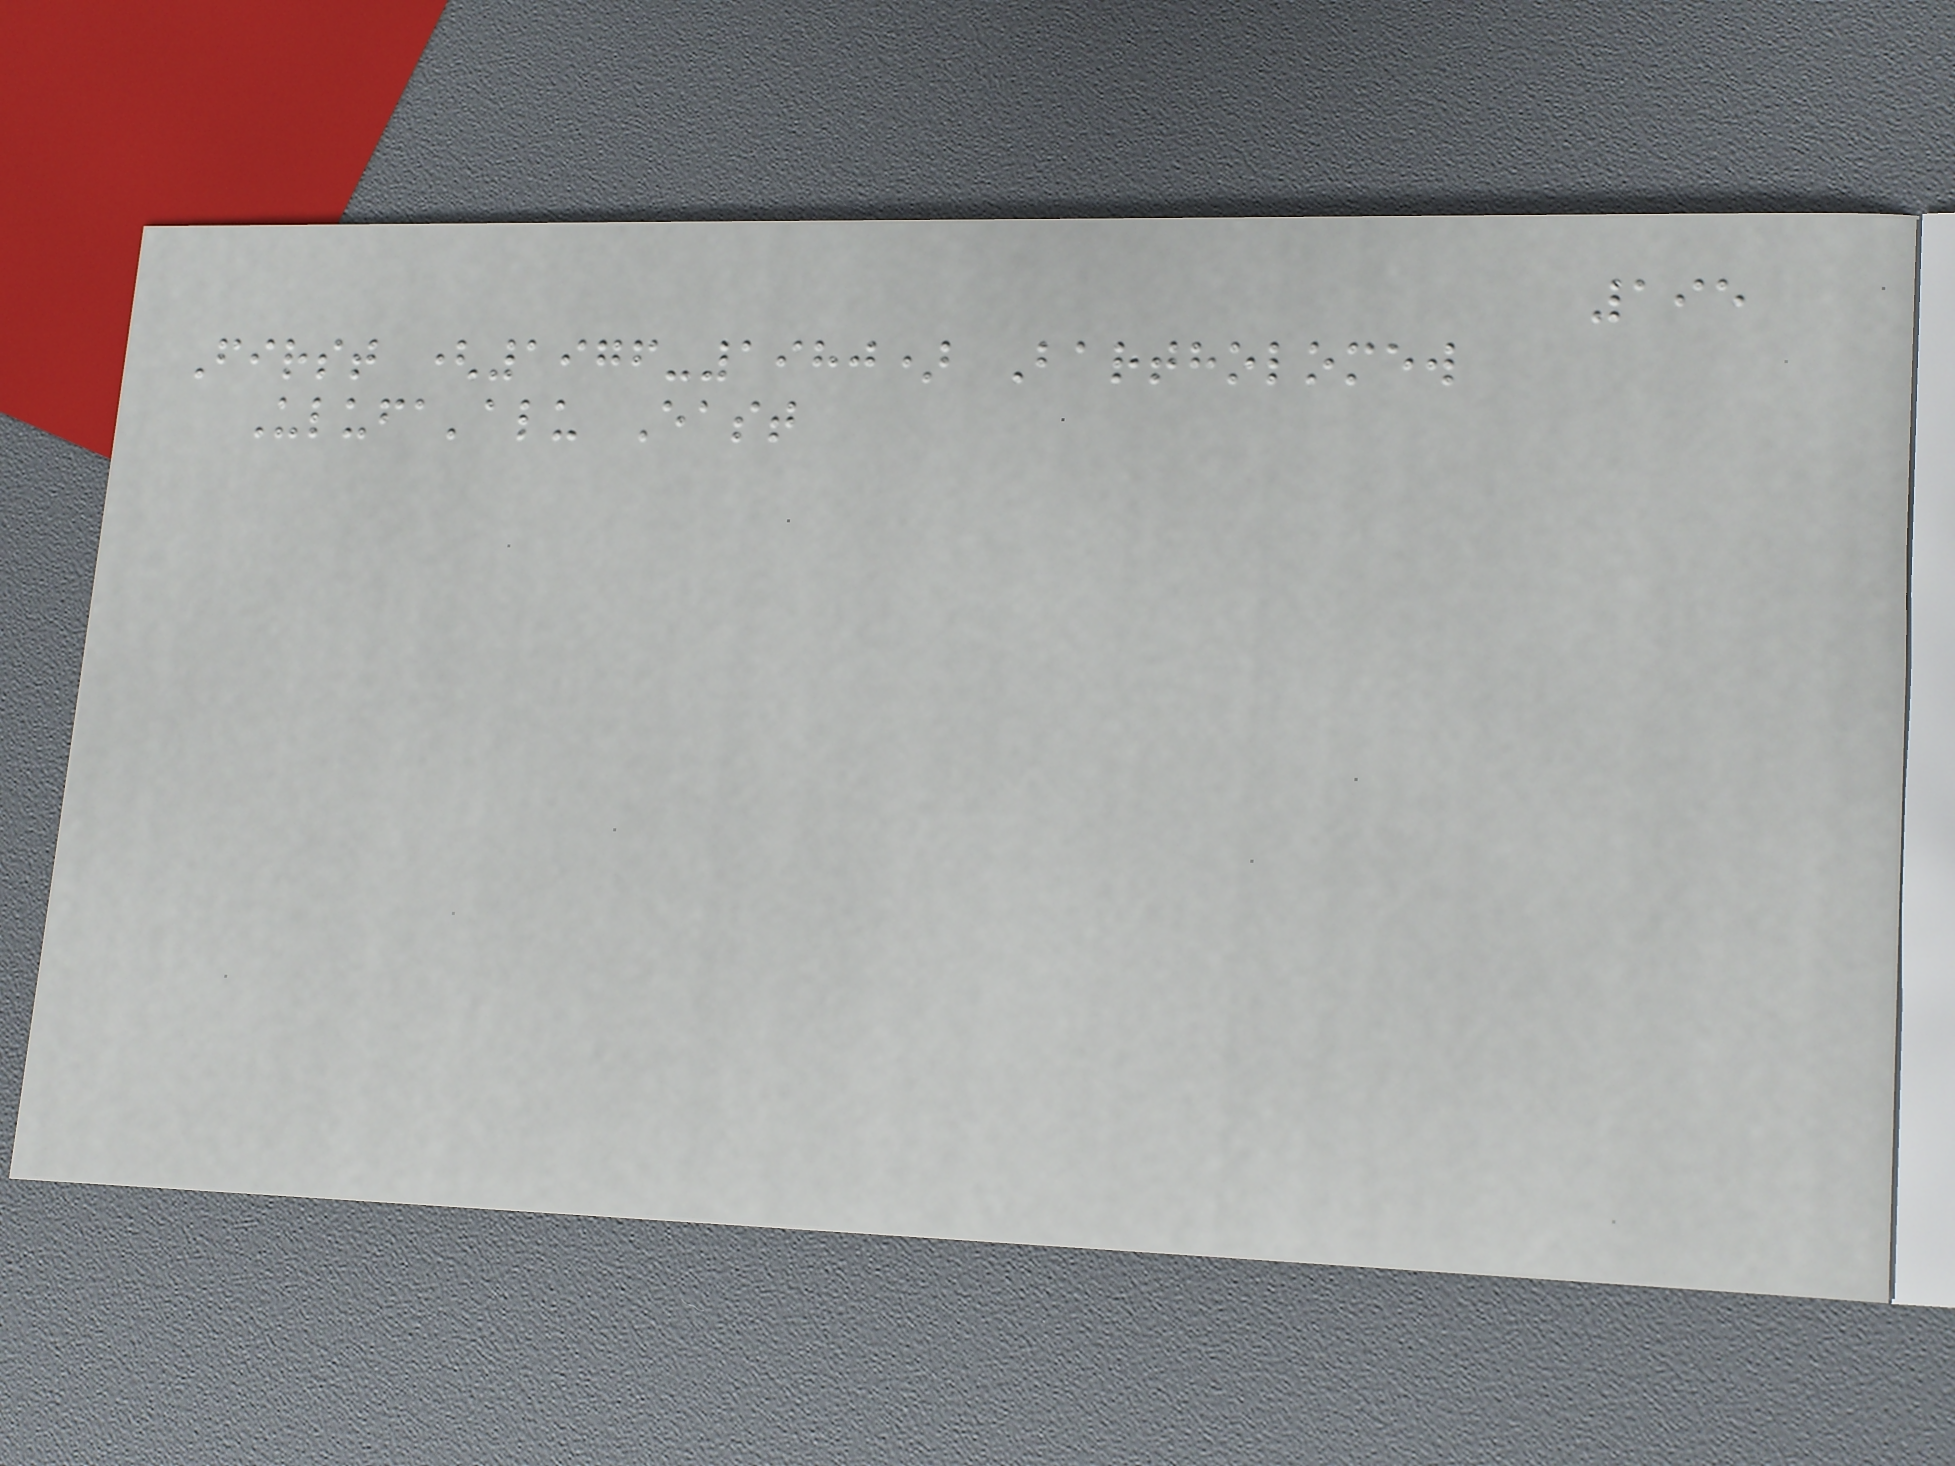195
First (1976-1980) Bartholomew
Ulufa'alu East
